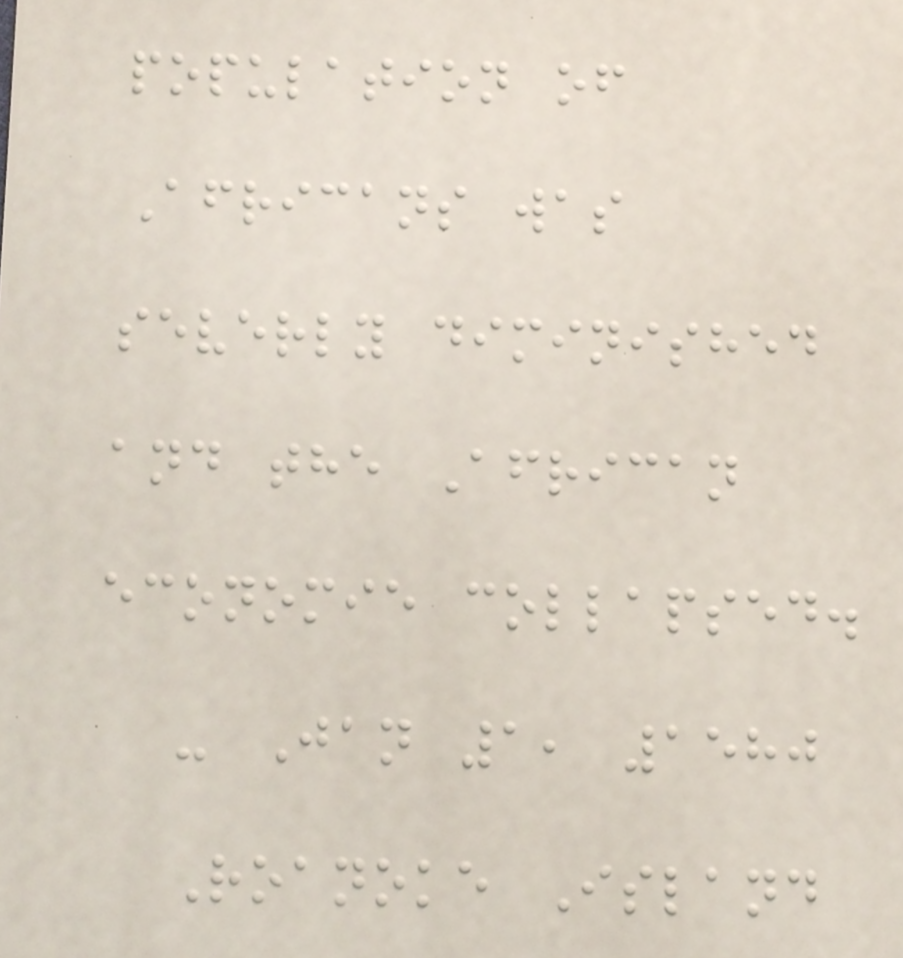population of
Africans was
severly diminished
and the African
economie collapsed.
- Jan 1, 1580
Roanoke Island
